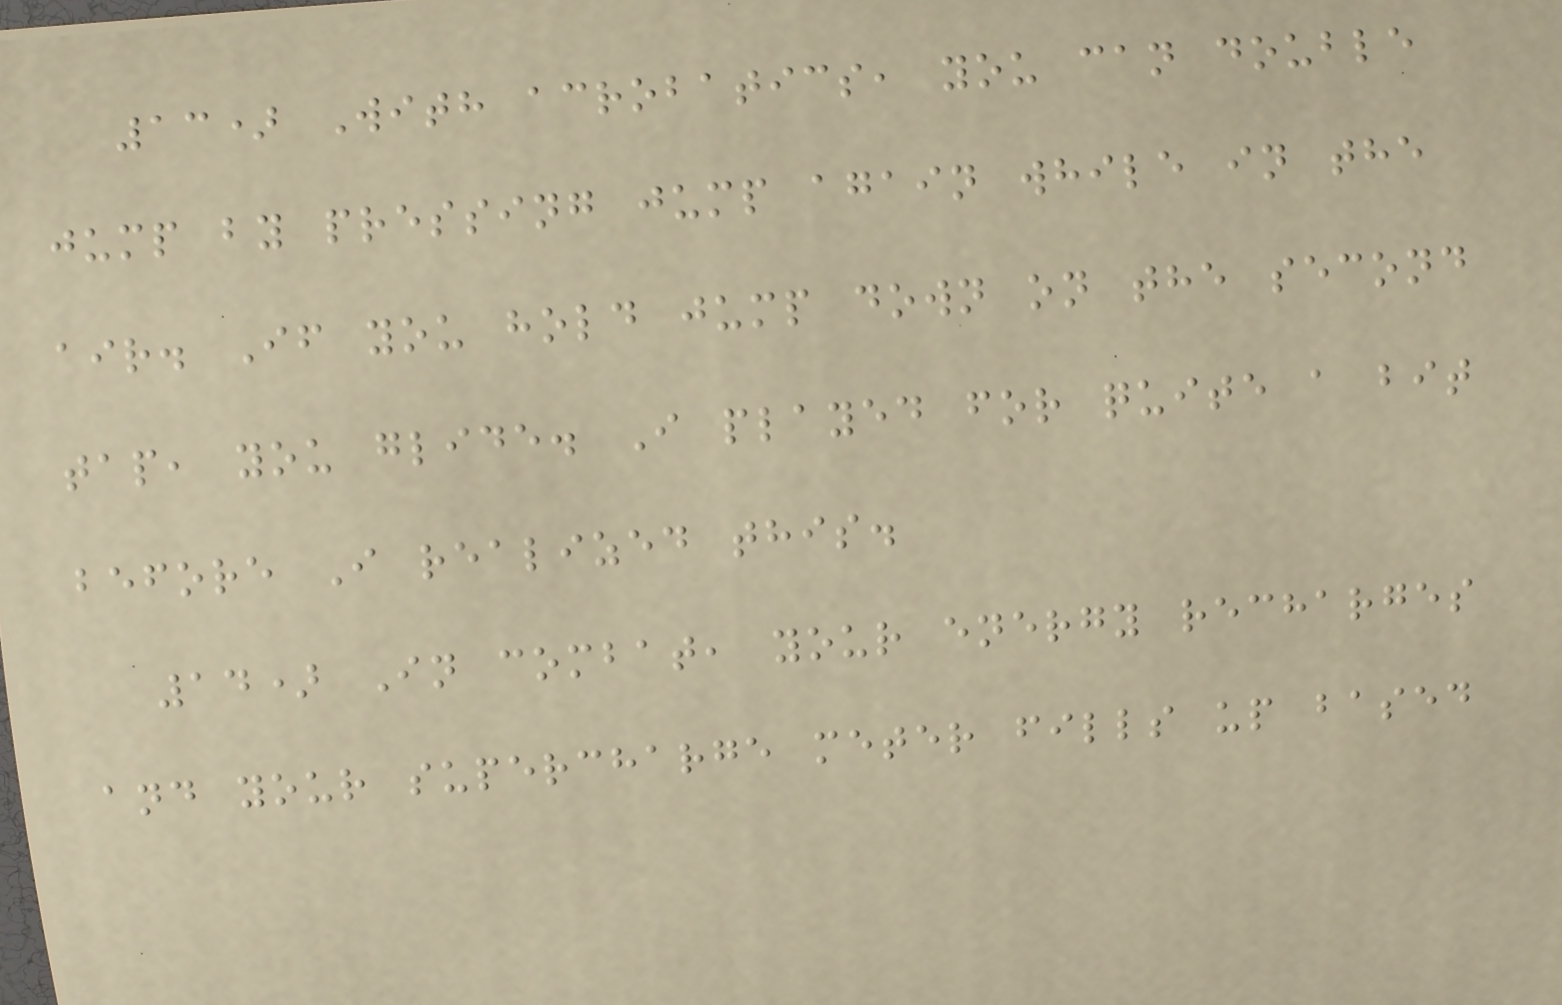13) With acrobatics, you can double
jump by pressing jump again while in the
air. If you hold jump down on the second
tap, you glide. I played for quite a bit
before I realized this.
14) In combat, your energy recharges
and your supercharge meter fills up based
